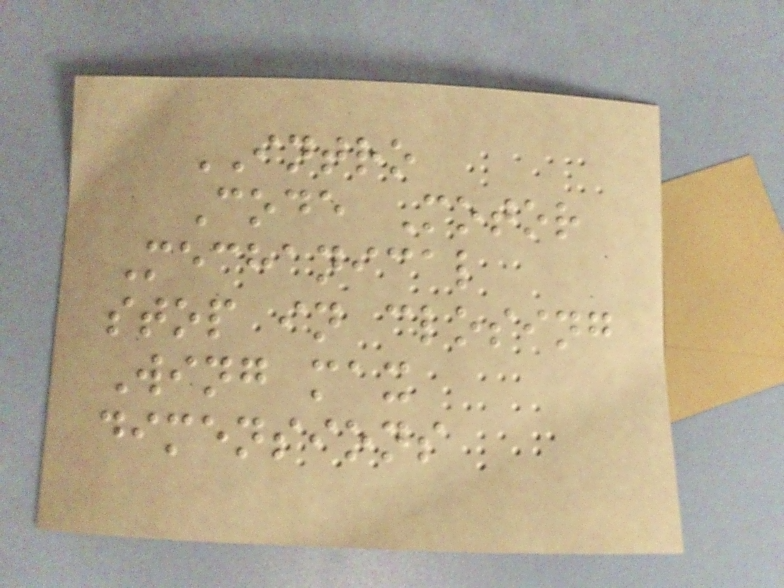INTRO
Code Motor
Mechanical
stop in closing
Wing max
dimensions
